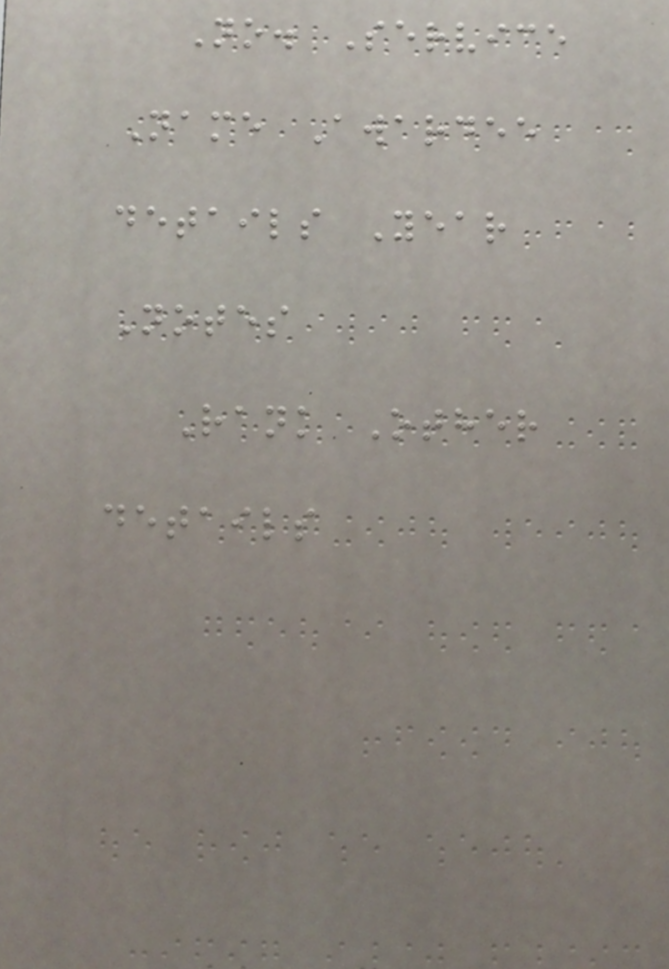No. Service
Name Awardee
details Year
Notes
Rank Other
details
